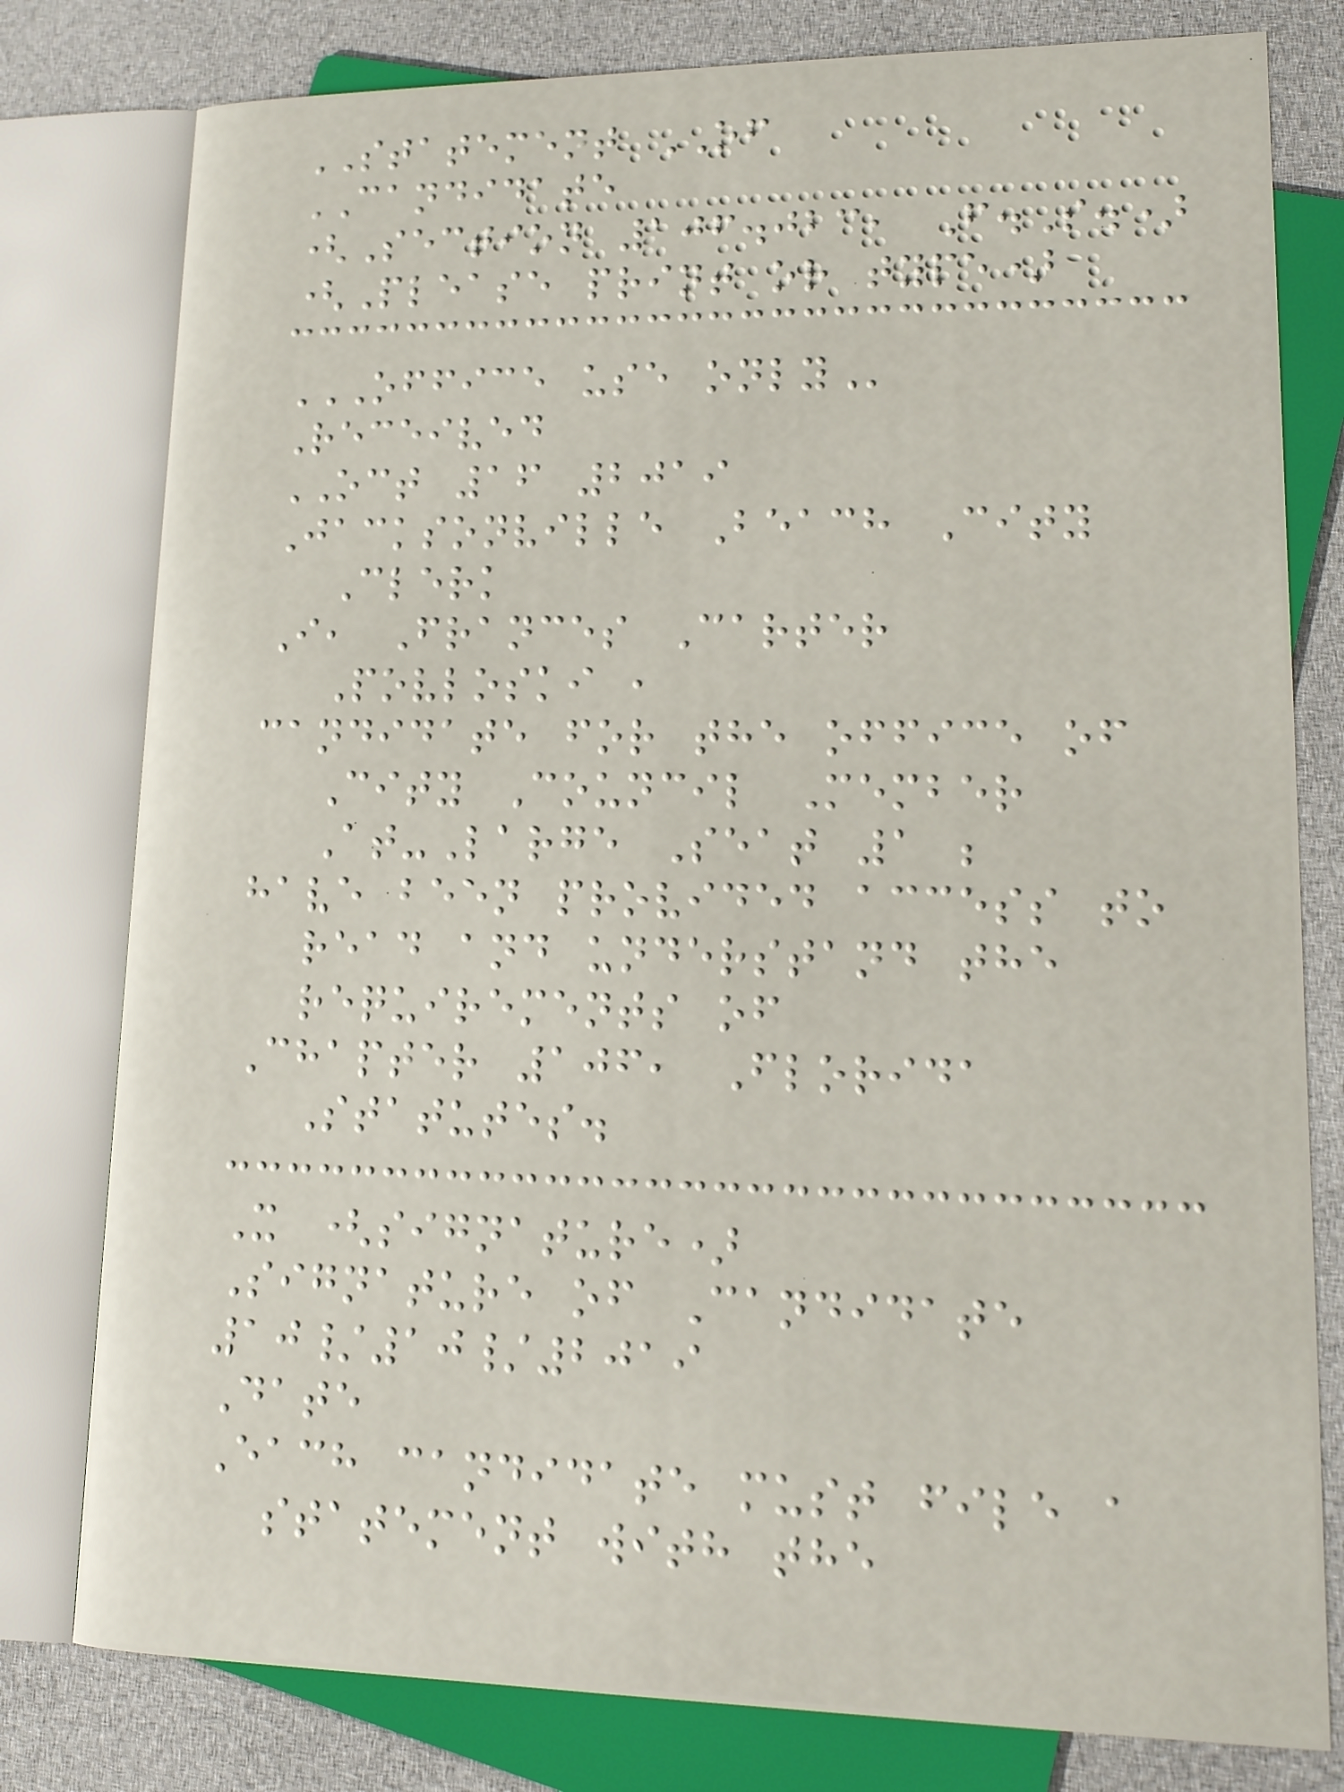STATEMENT OF
CANDIDATE
(Section 106.023, F.S.)
(Please print or type)
OFFICE USE ONLY
Received
OCT 16 2019
Jacksonville Beach City
Clerk
I, Frances Carter
Povloski ,
candidate for the office of
City Council Member
At-Large Seat 1 ;
have been provided access to
read and understand the
requirements of
Chapter 106, Florida
Statutes.
X (signature)
Signature of Candidate
10/10/2019
Date
Each candidate must file a
statement with the
